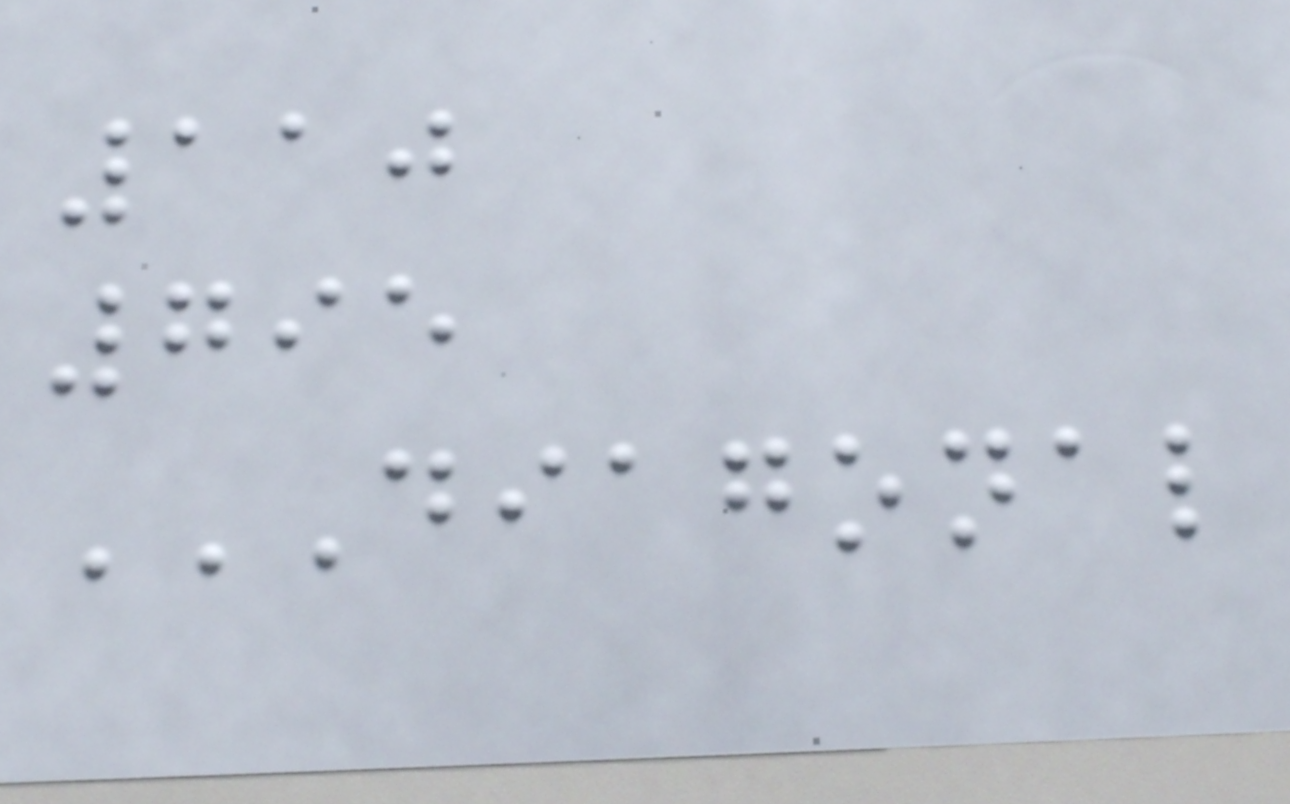110
795
DIAGONAL
